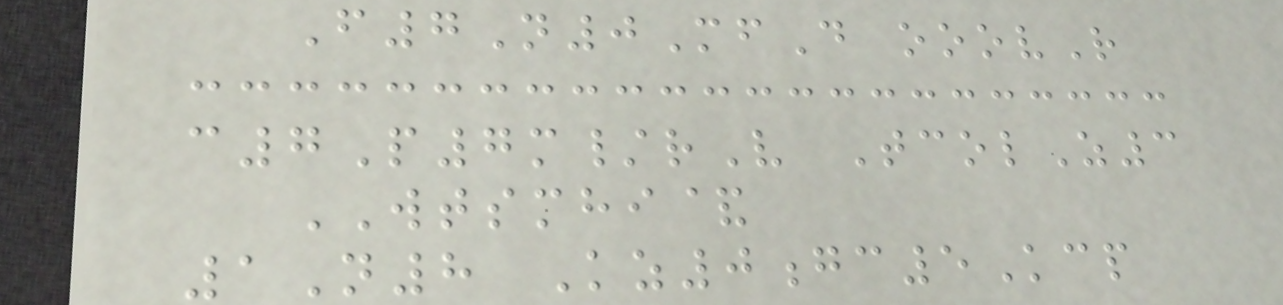F7N0MfD ooovR
c7P7m/rV TcolZ3
WTSMHI&
1N8 Kz0gc5Kcp
